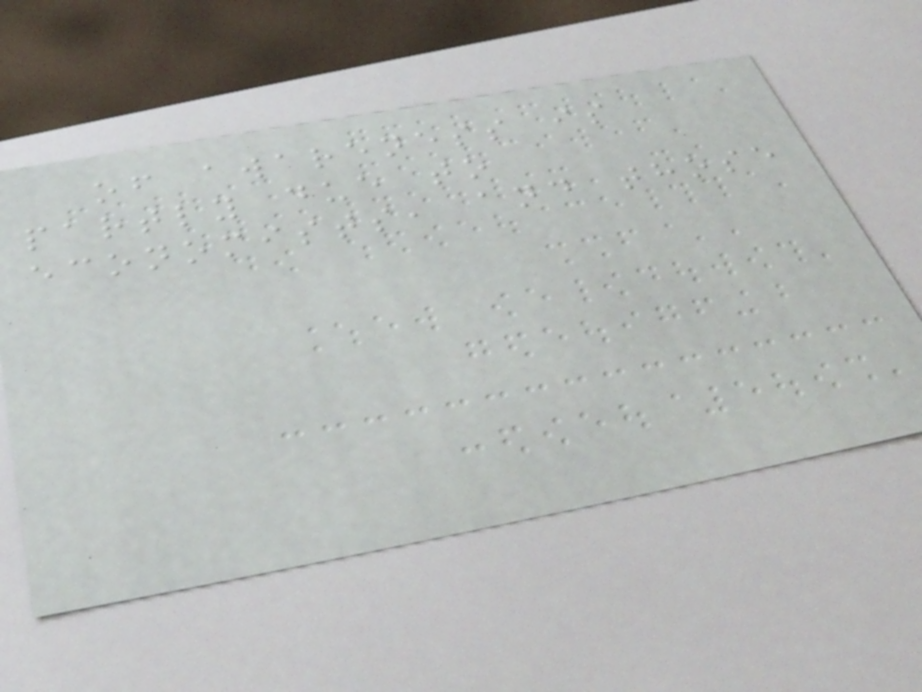of awareness is
partly due to
economists, and those
